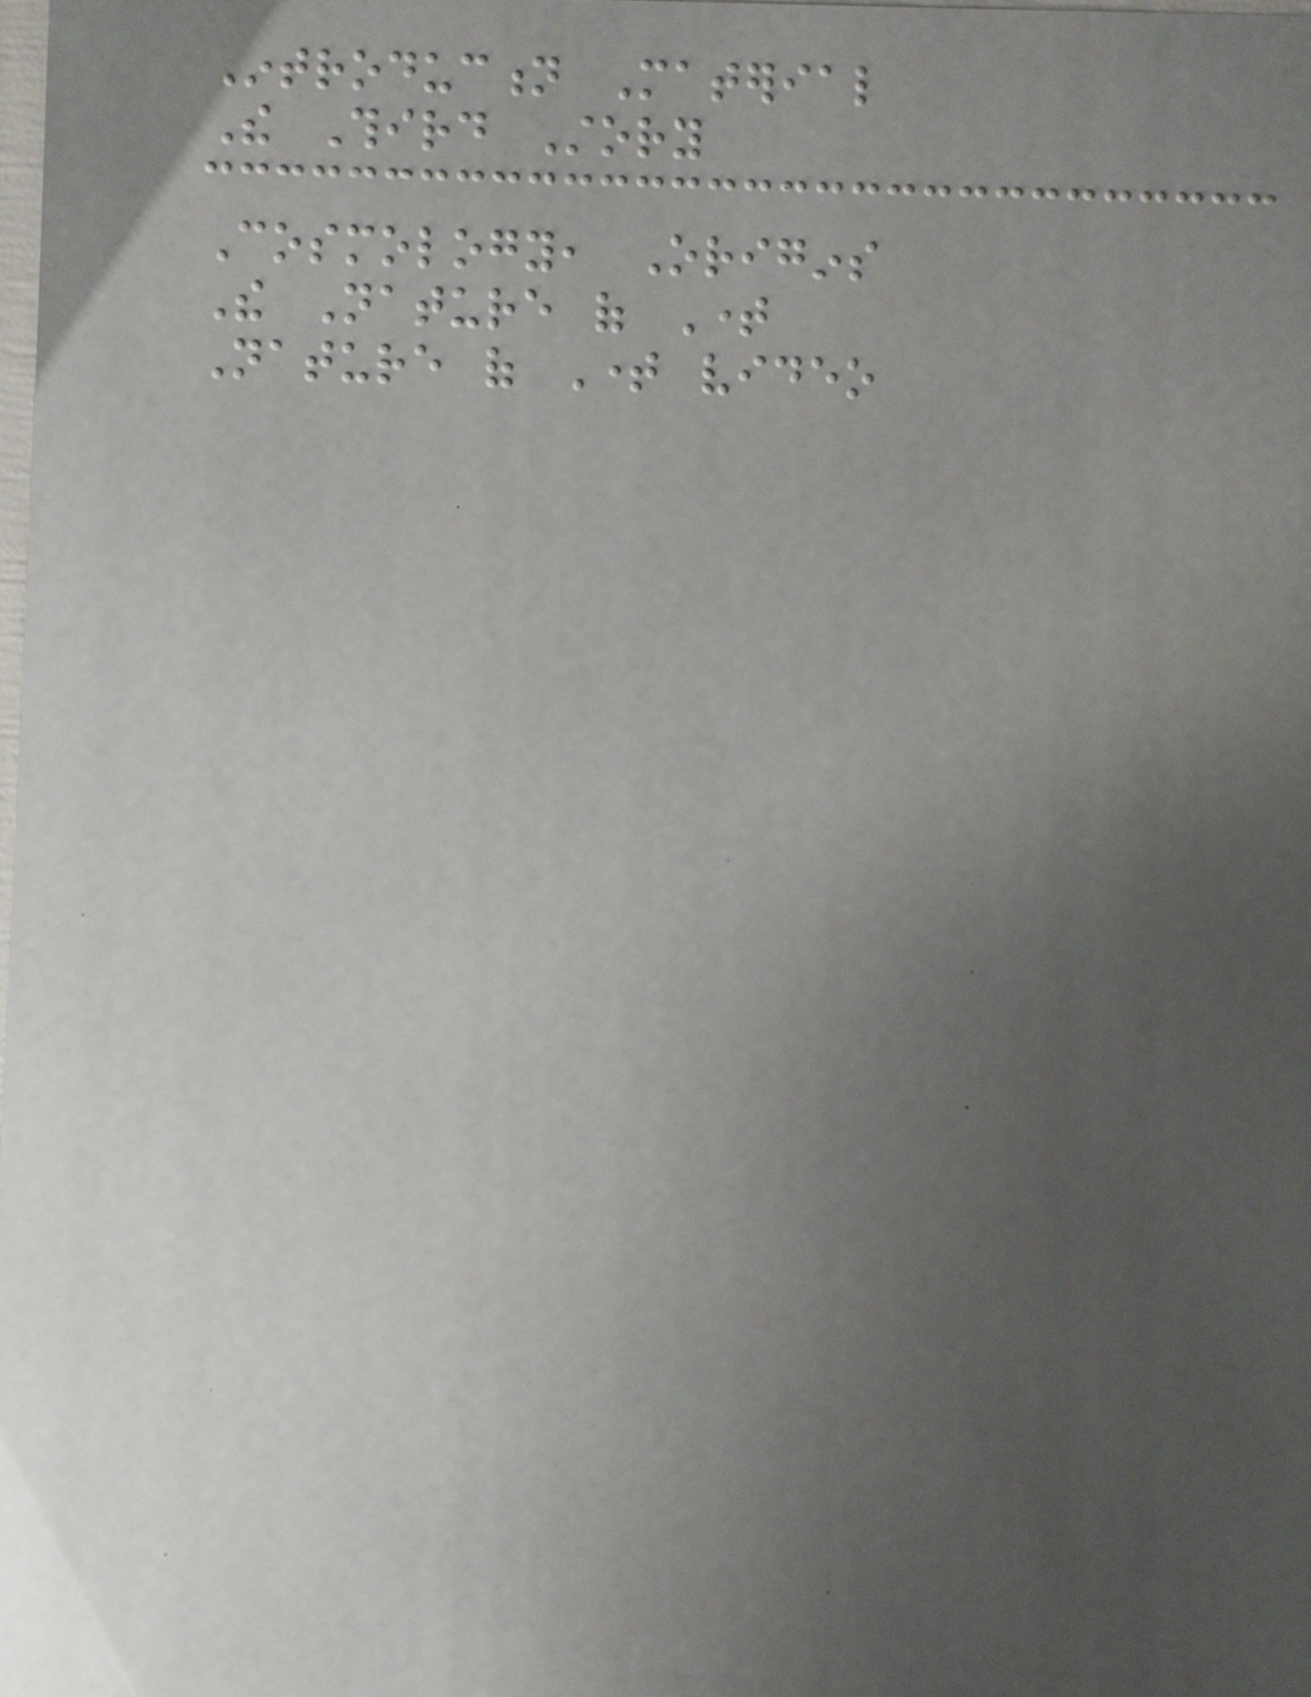Introduction Material
The Third Story
Cosmology, Origins
The Nature of Time
Nature of Time video
